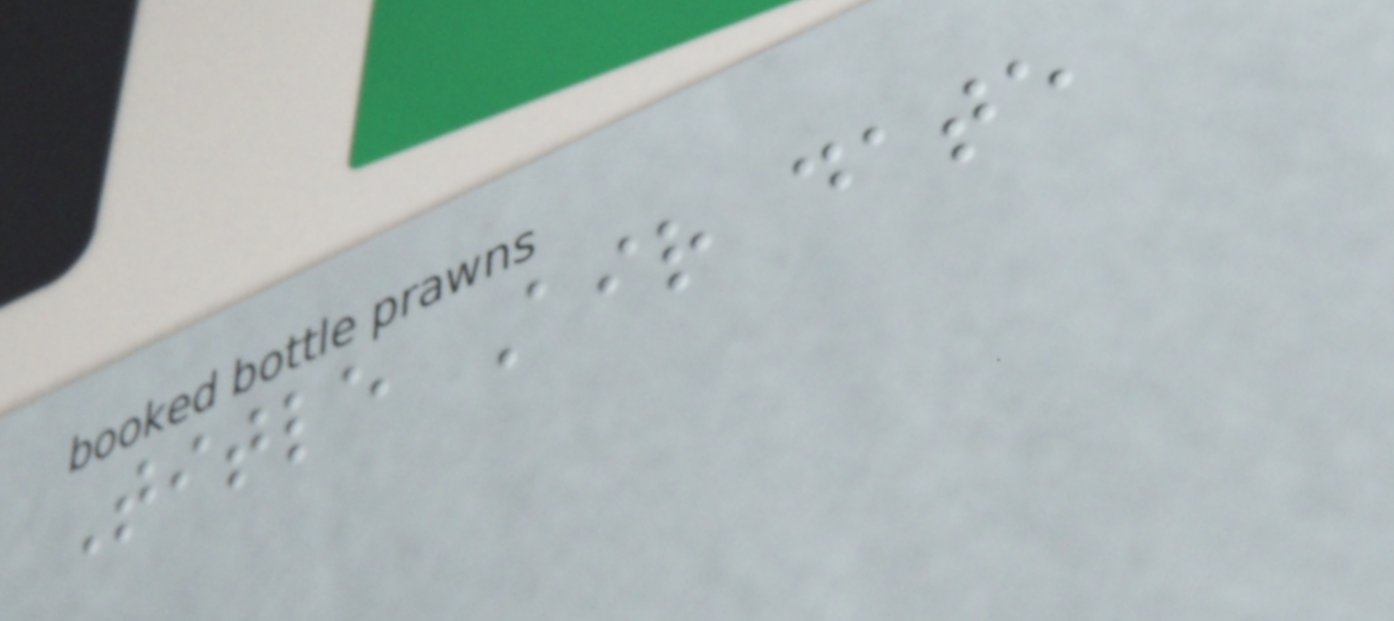Title Air date
